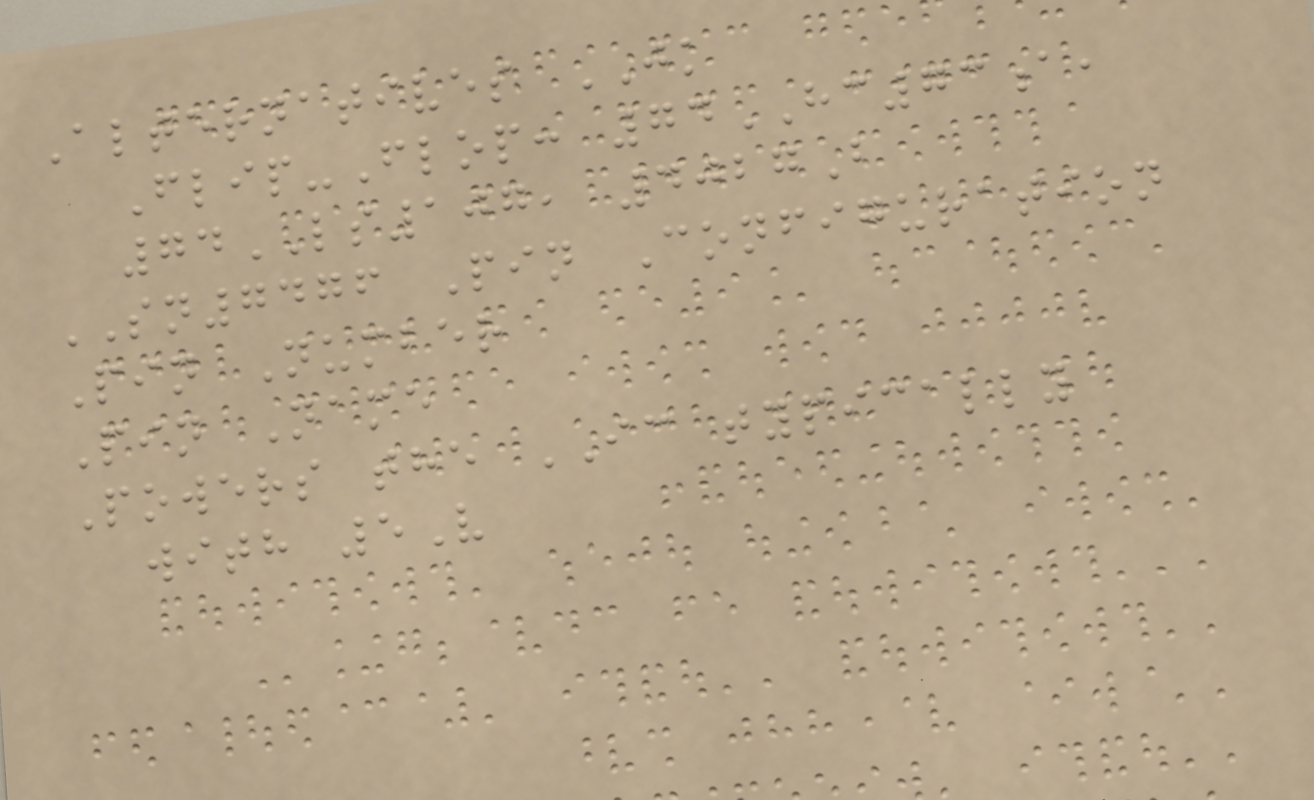Alternatives JK
Flip-Flop: 74HC73a,
74LS107, 4027B
SN7476 Pin Configuration
Pin Number
Pin Name
Powers the IC typically
with 5V
